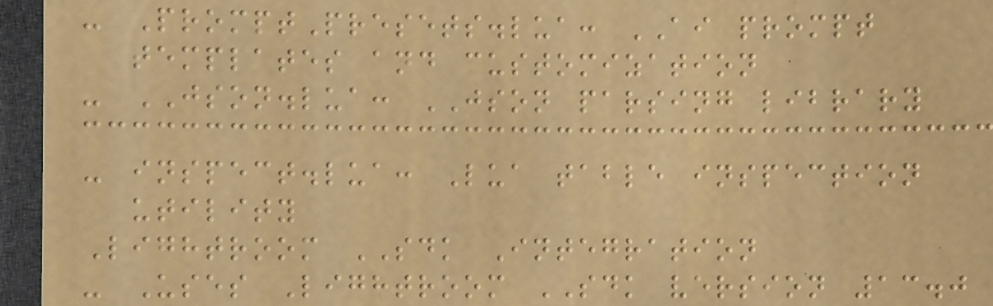- PromptPresets.lua: AI prompt
templates and customization
- JSON.lua: JSON parsing library
- inspect.lua: Lua table inspection
utility
Lightroom SDK Integration
- Uses Lightroom SDK version 13.0
